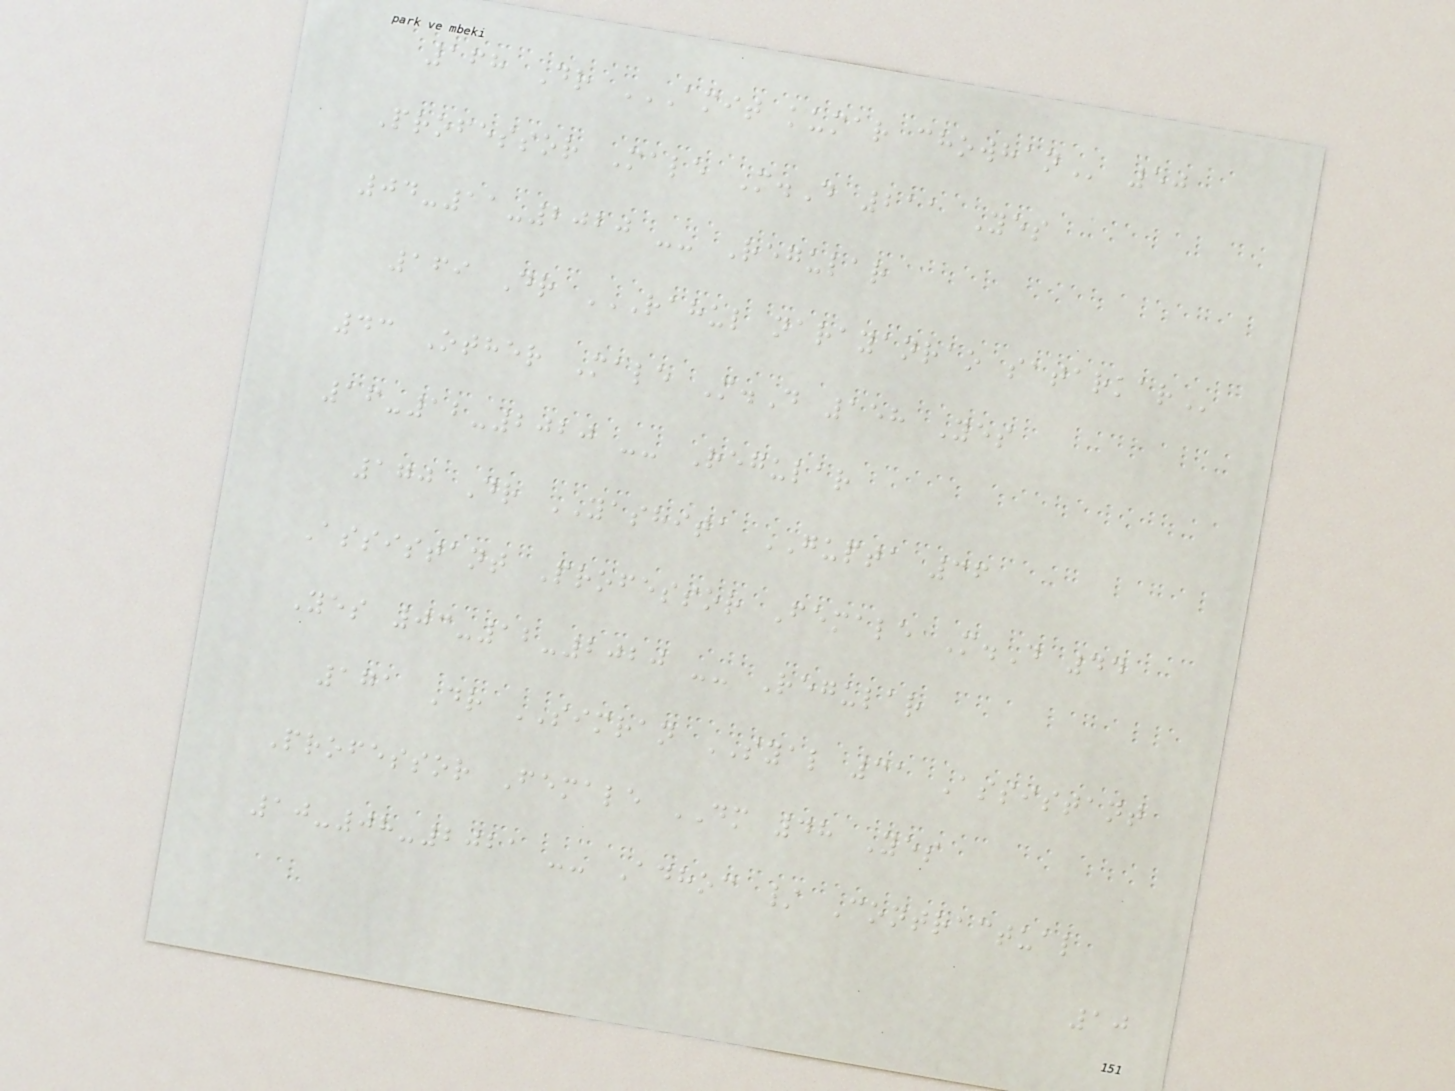168 Dr AMIT KUMAR CHOWHAN 50
Professor Male M.D 211 Yes
04-11-2020 -- Regular
169 Dr RAHUL NARAYANRAO SATARKAR
43 Other Male M.D 158 Yes
16-12-2020 -- Regular
170 Dr YASHITA GUPTA 36
Assistant Professor Female M.D 44
Yes 03-12-2020 -- Regular
171 Dr SIMRAN SYAL 31 Assistant
Professor Female DM 48 Yes
10-08-2021 -- Adhoc / Contractual
10
